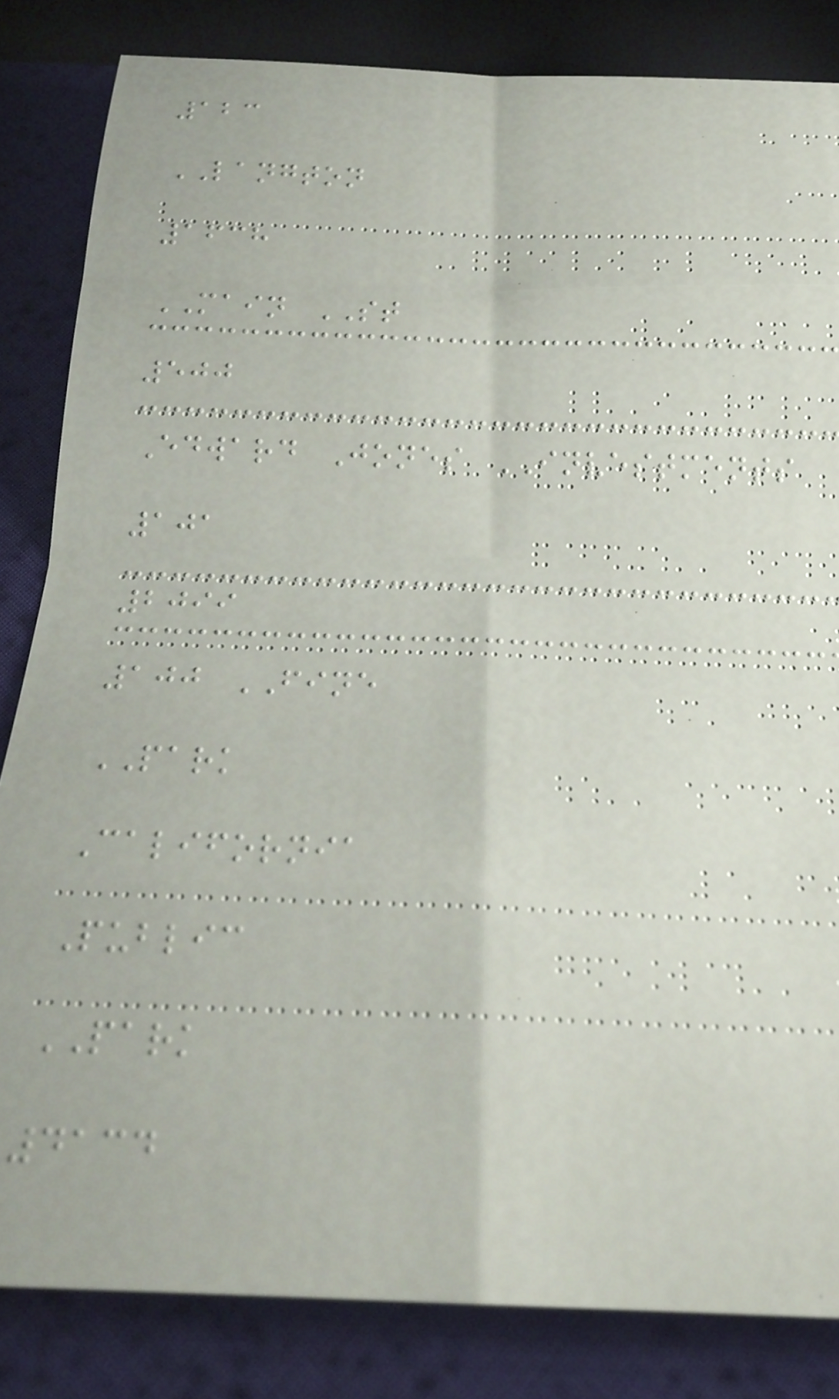123
LANGTON
1638
MAIN ST
500
Edward Jones INVESTMENTS
101
2099
100 FINE
PARK
California
Public
PARK
4134
